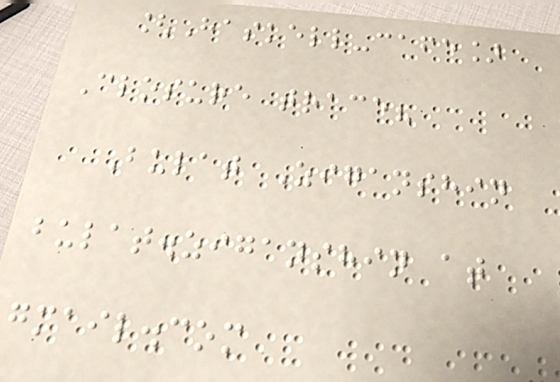[Haskell-cafe]
Closure trace?
Bulat Ziganshin
bulat.ziganshin at
gmail.com
